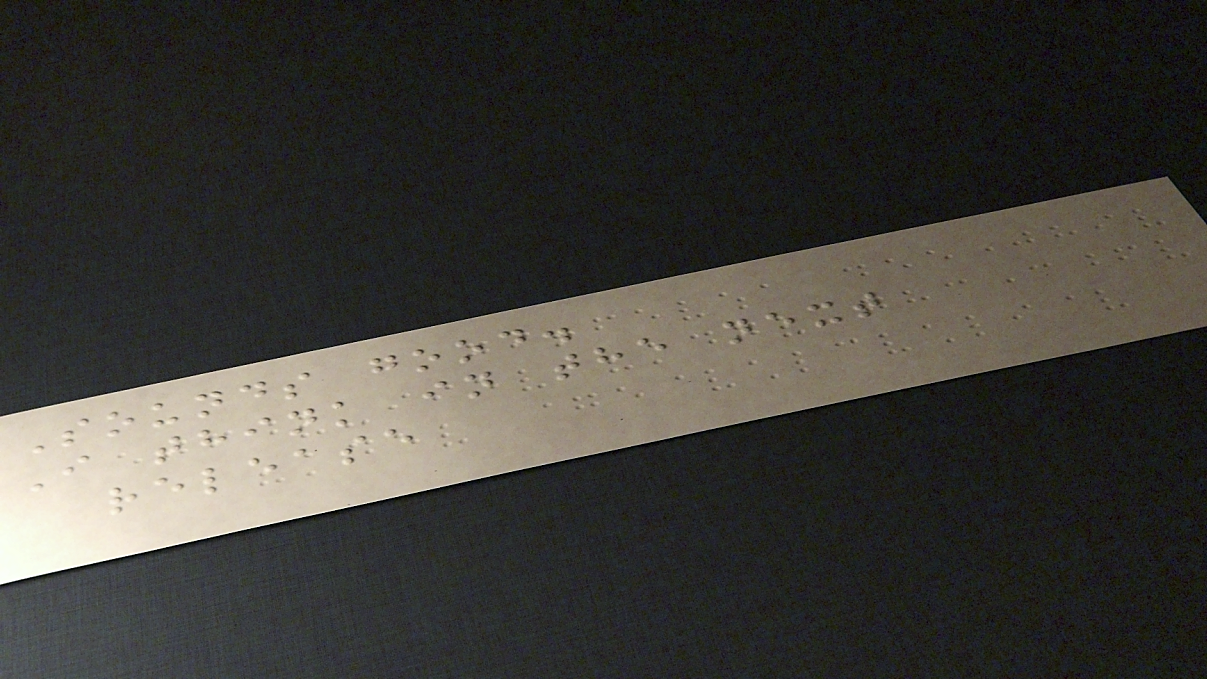Sounds good.
I think in the next
release
